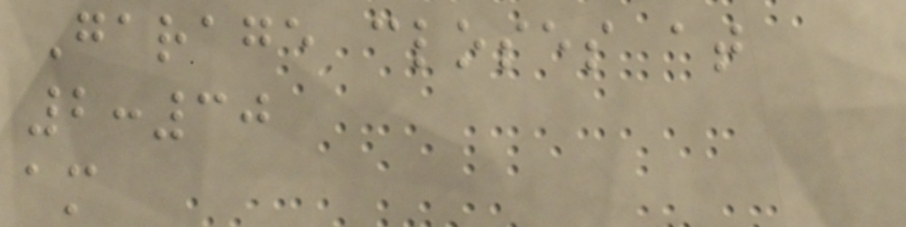Garage closes at
2:30
am
